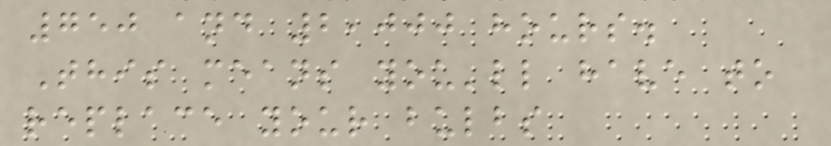750 and 2,000 hours.
This means you'll have to
replace your bulbs
